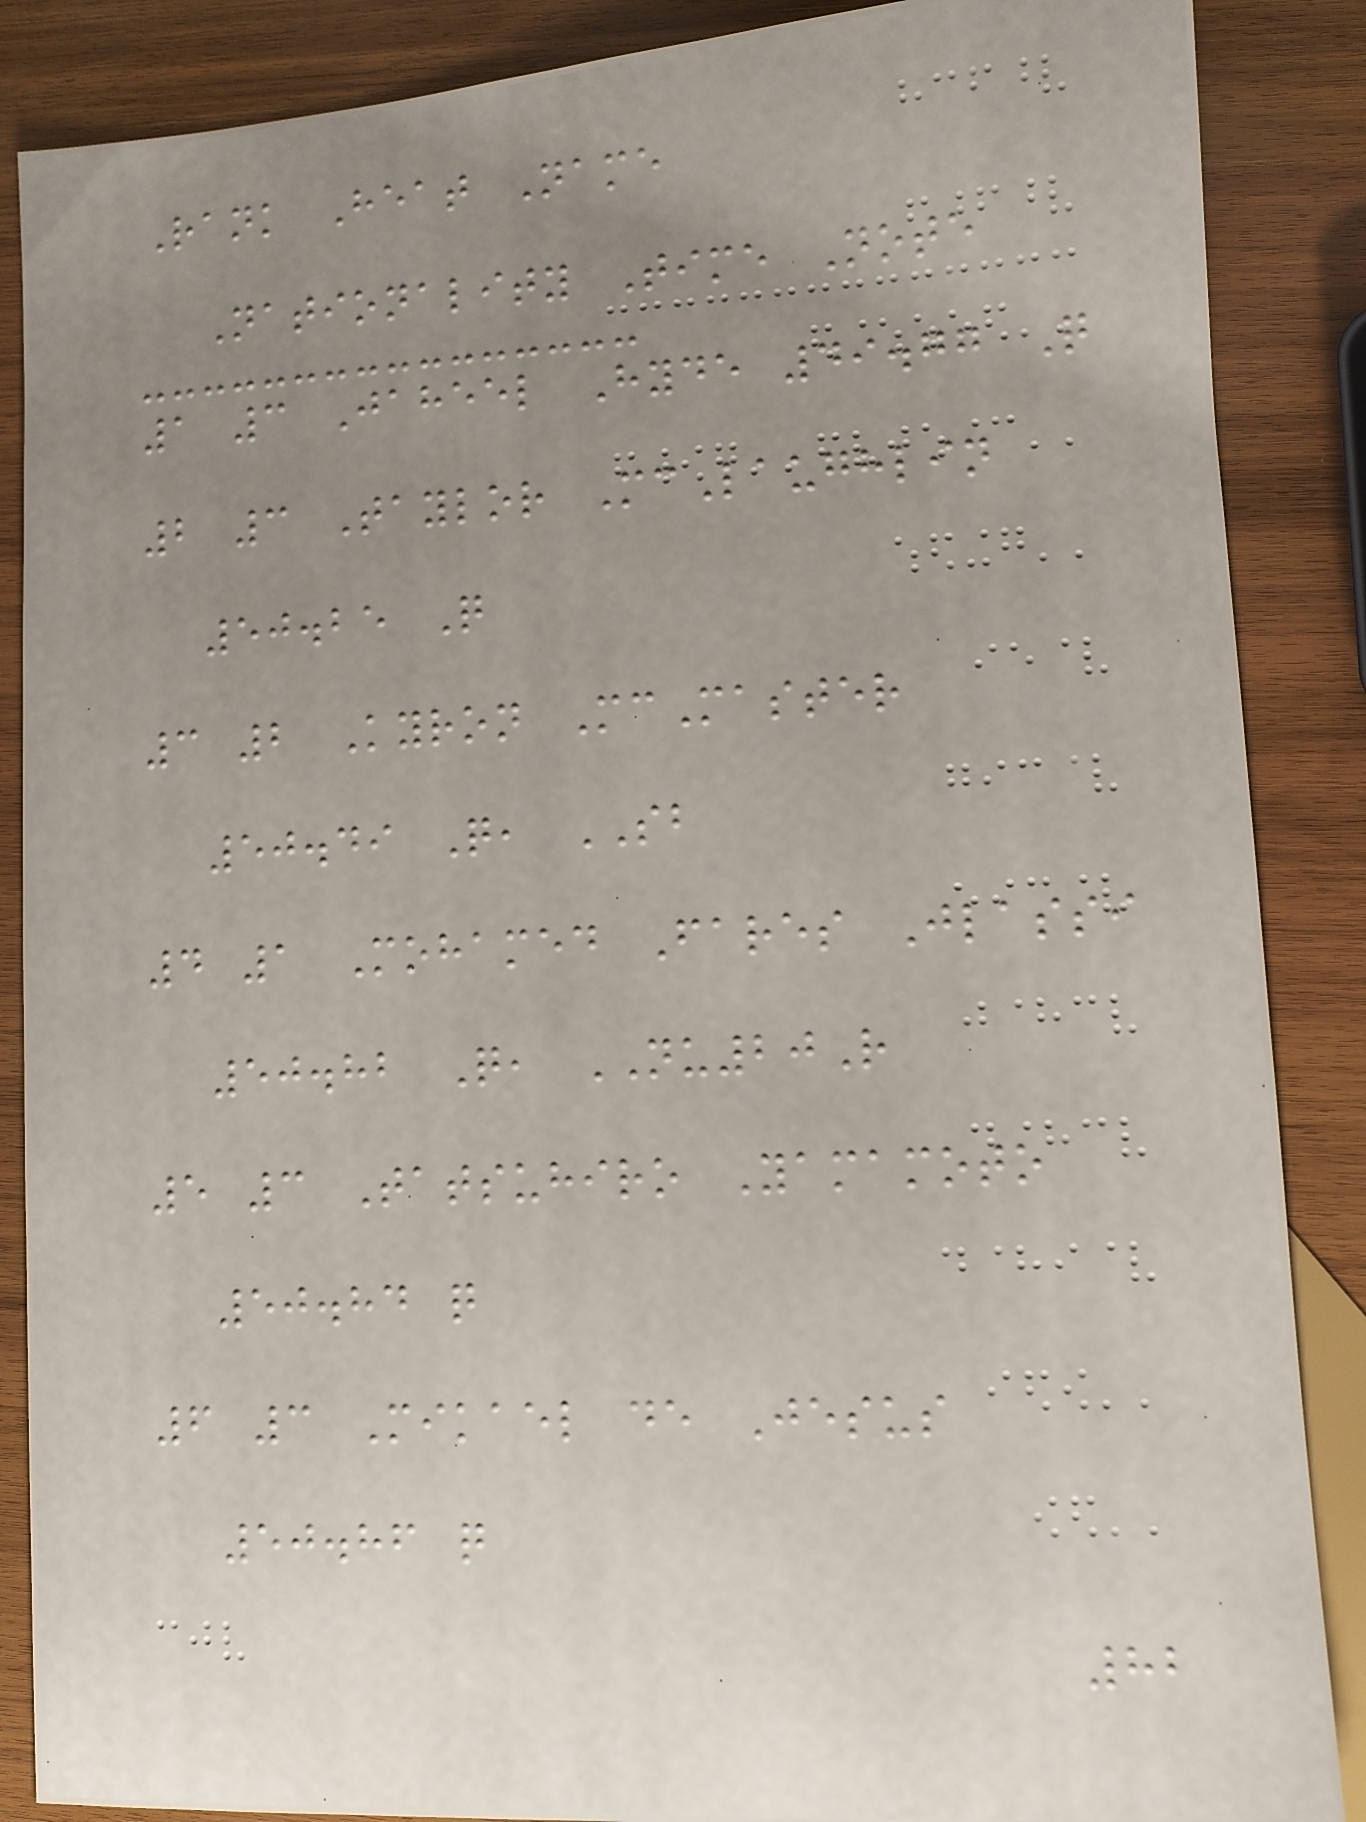Rank Heat Name
Nationality Time Note
1 3 Jaheel Hyde 49.77 Q
2 3 Taylor McLaughlin
50.25 Q
3 2 Kyron McMaster
50.49 Q, SB
4 1 Mohamed Fares Jlassi
50.82 Q, NU20R
5 3 Tatsuhiro Yamamoto
50.84 q
6 3 Mikael de Jesus
50.86 q
82
